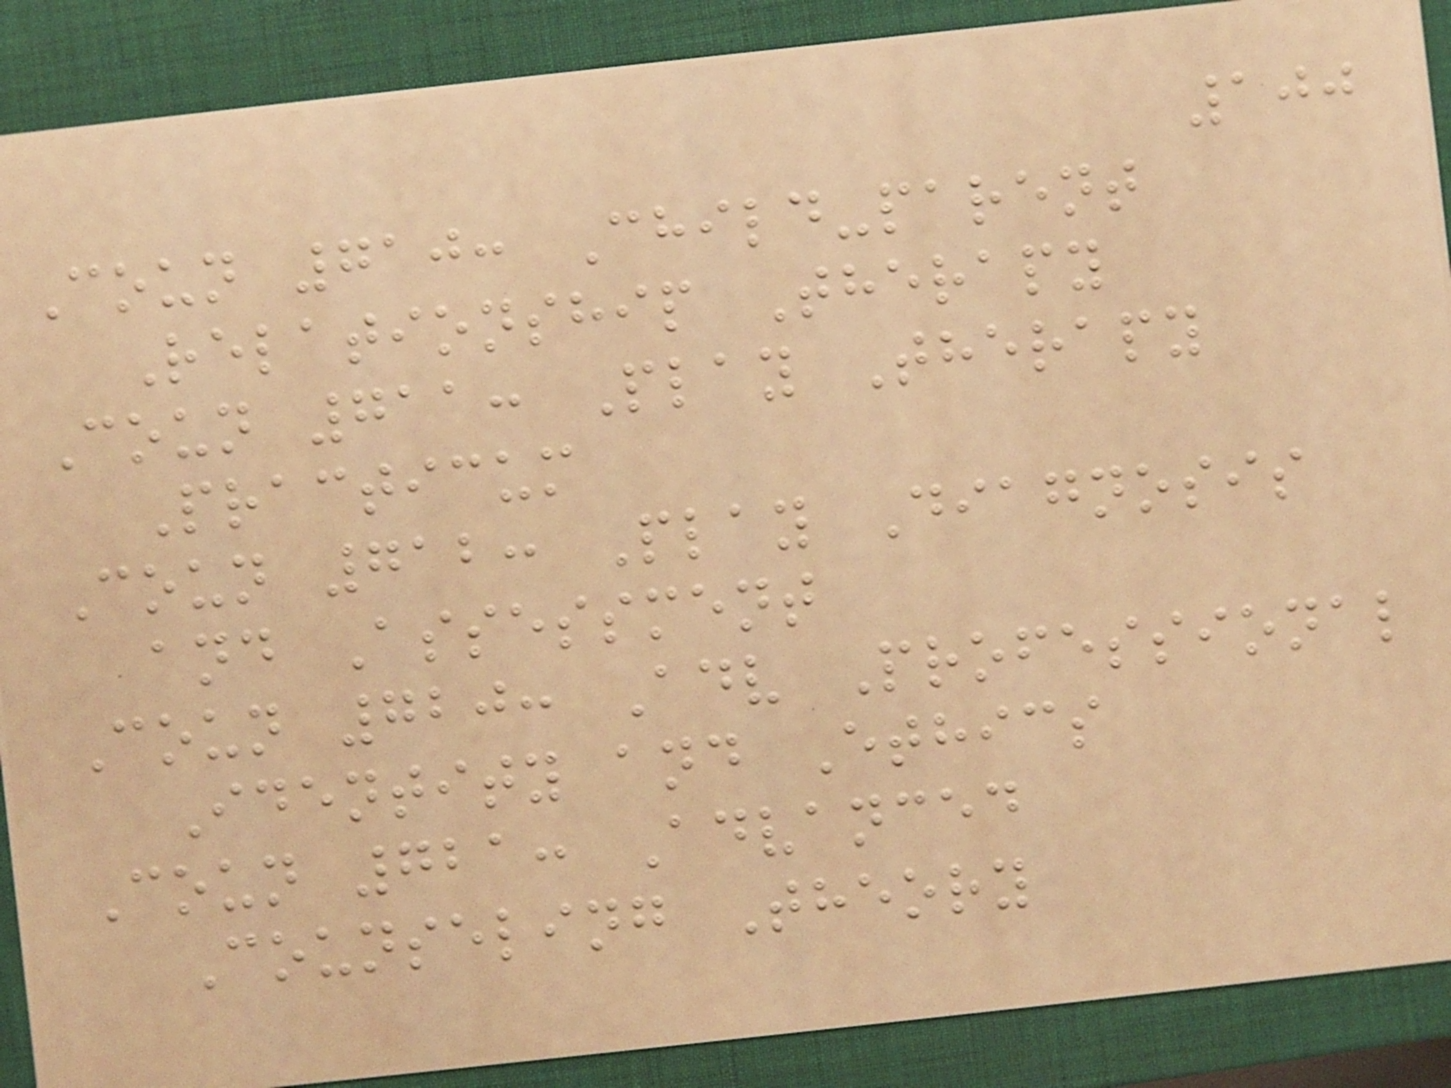100
Coun 710: Child-parent
Relationship Therapy
Coun 711: Play Therapy
Practicum
Coun 712: Play Diagnosis
and Assessment
Coun 720: Adv Professional
Identity and Ethics
Coun 721: Advanced
Counseling Theory
